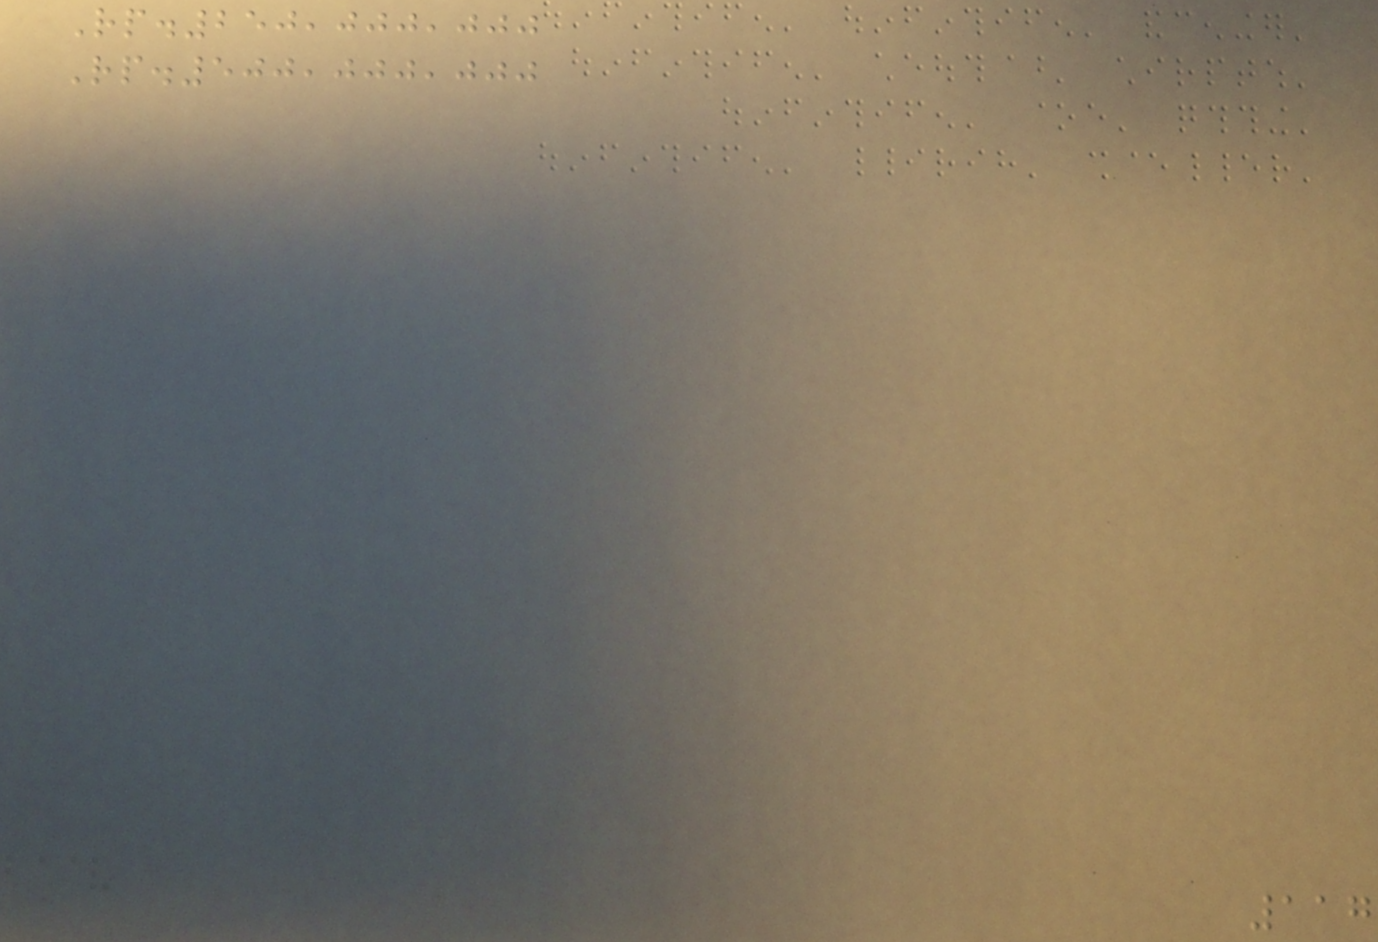Rp.250,000,000
Rp.500,000,000
117
